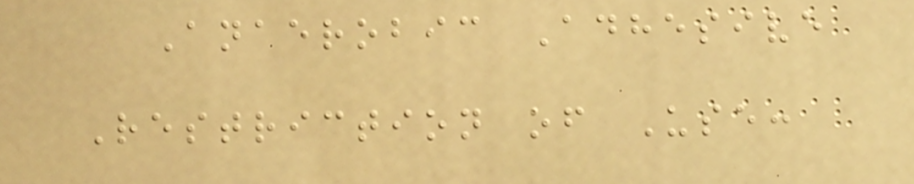Anaerobic Adhesive
Restriction of Use:
